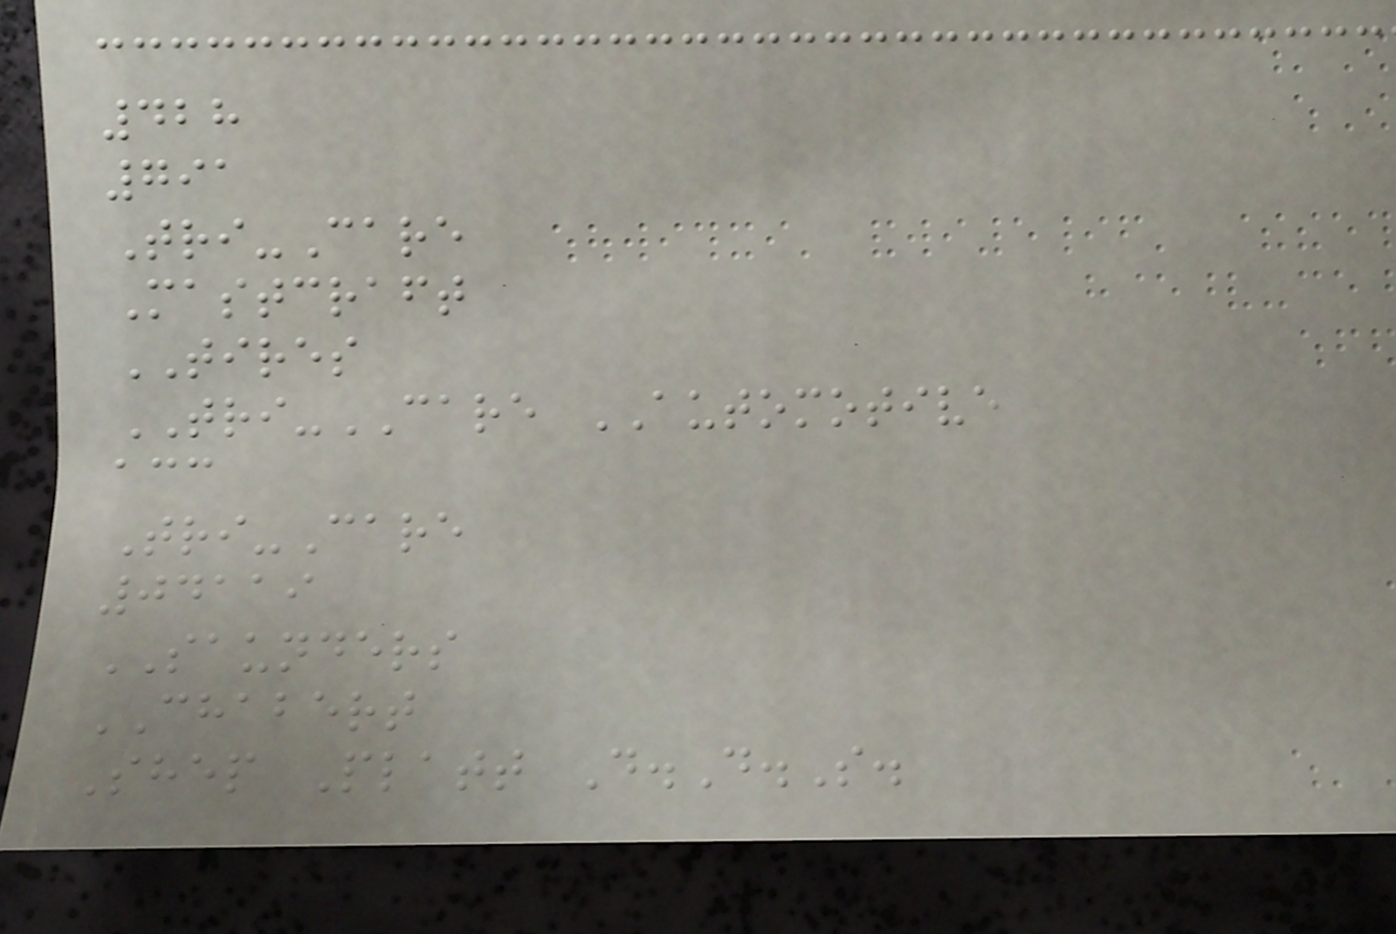428
791
Tri-Care
Mastcraft
TIRES
TRI-CARE AUTOMOTIVE
acc
Tri-Care
04119
SAUNDERS
CHABERT
Shep Platt D.D.S.
